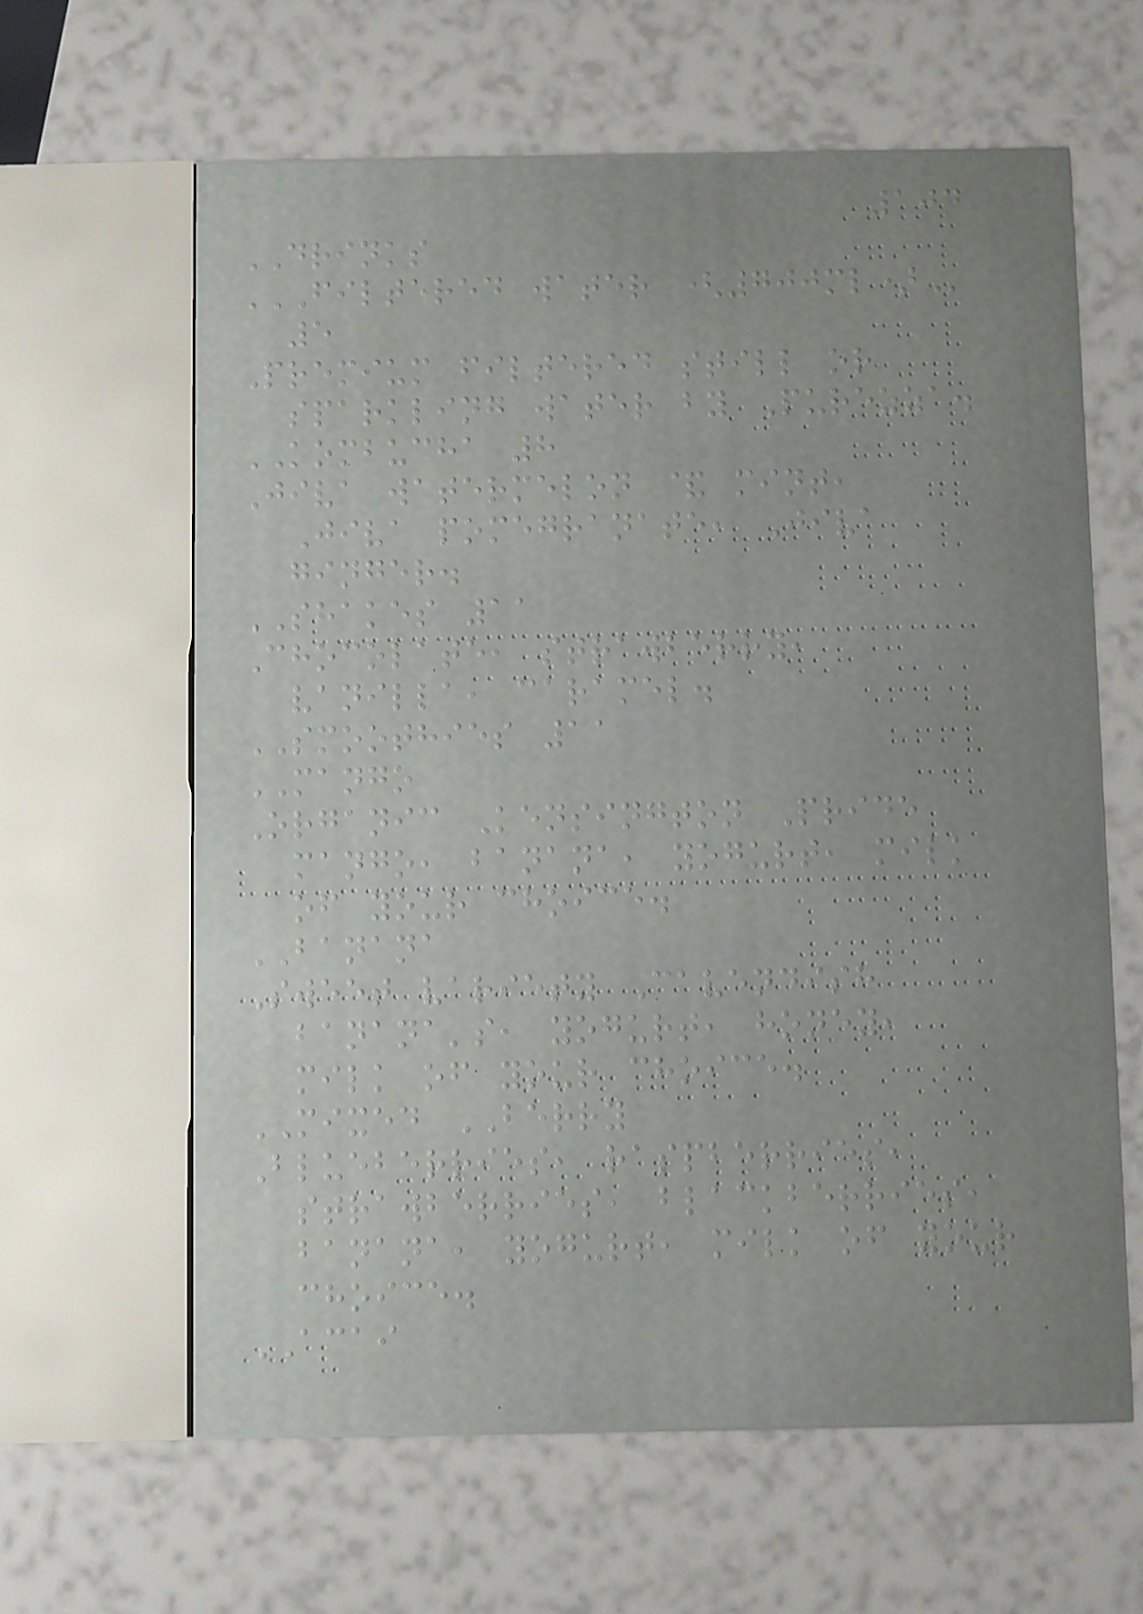104
DRINKS
FILTERED WATER (700ML)
5
Premium filtered still or
sparkling water by Purezza.
KOMBUCHA 8
Jiva watermelon & mint,
Jiva pomegranate, Jiva
ginger.
SHAKES 11
Chocolate, strawberry,
vanilla, caramel.
SMOOTHIES 11
MANGO
Organic Kensington Pride
mango, banana, yogurt, milk
of your choice.
BANANA
Sweet variety Cavendish
banana's, yogurt, honey,
milk of your choice.
MIXED BERRY
Blueberries, raspberries,
strawberries, blackberries,
banana, yogurt, milk of your
choice.
ACAI
